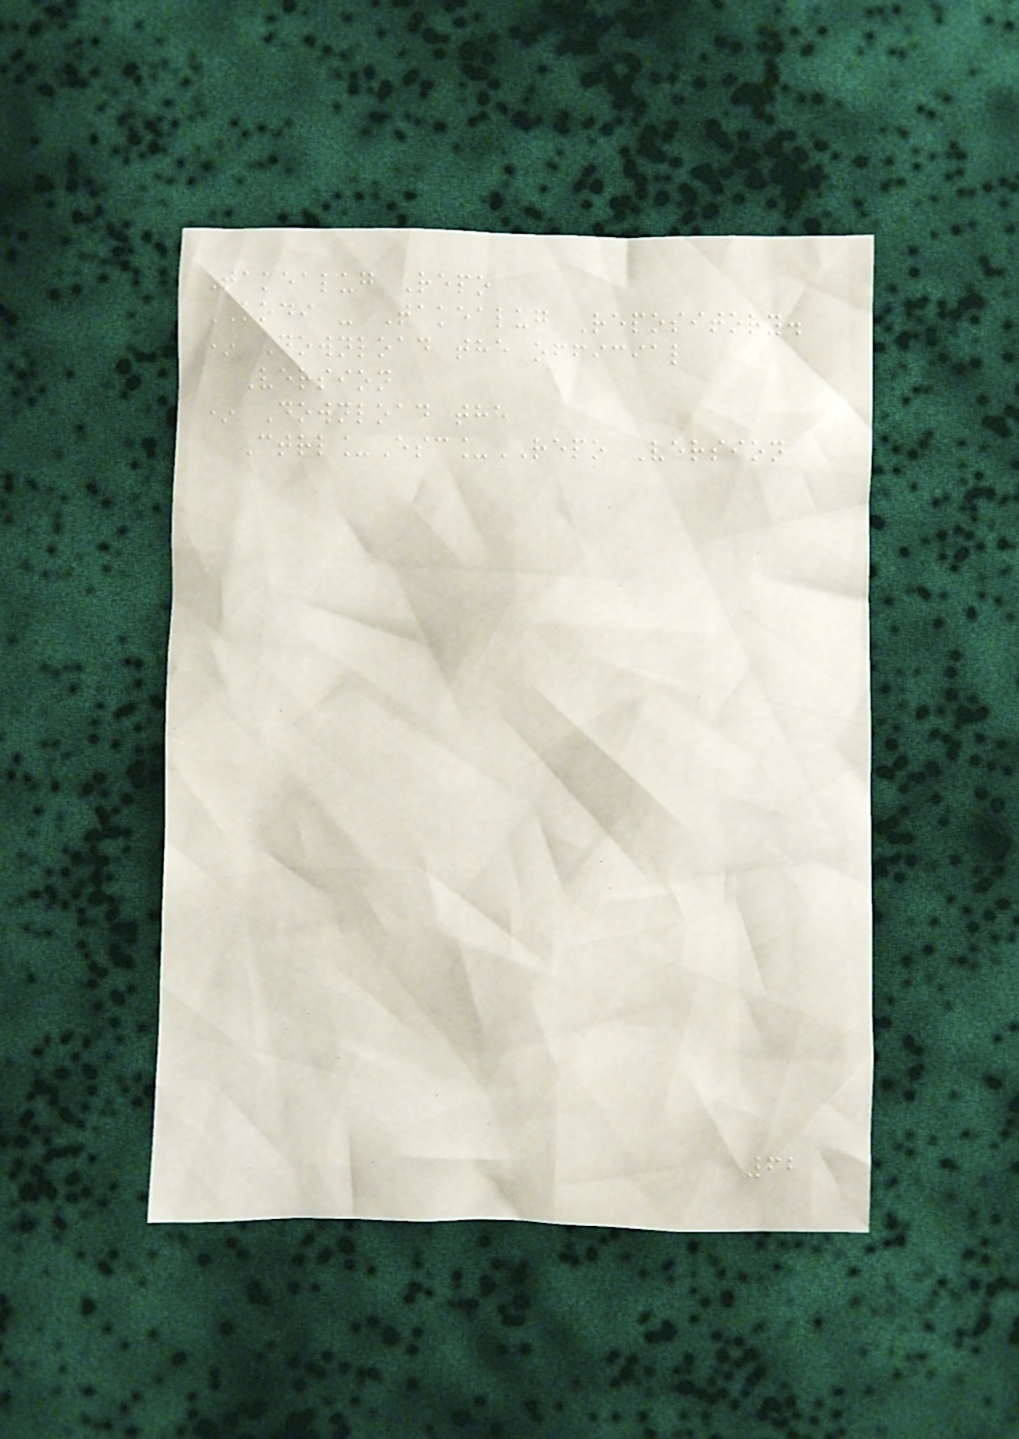Takealug Repo
KODI - Takealug Repository.
* Download the official
Version
* Download the
Ctrl_Esc_REPO Version
62
